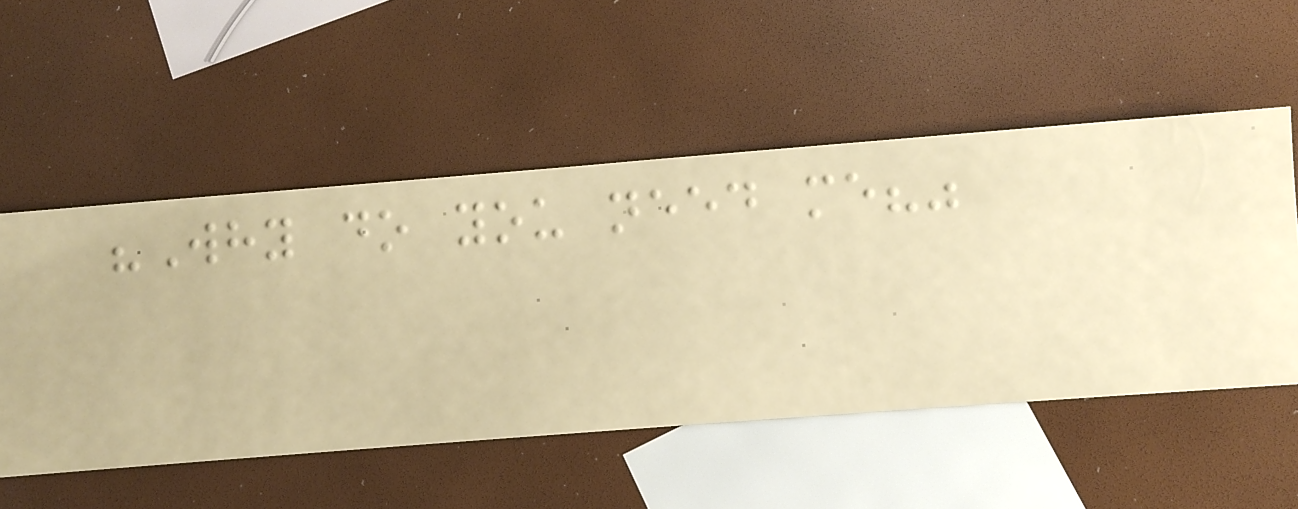"Why do you need me?"
